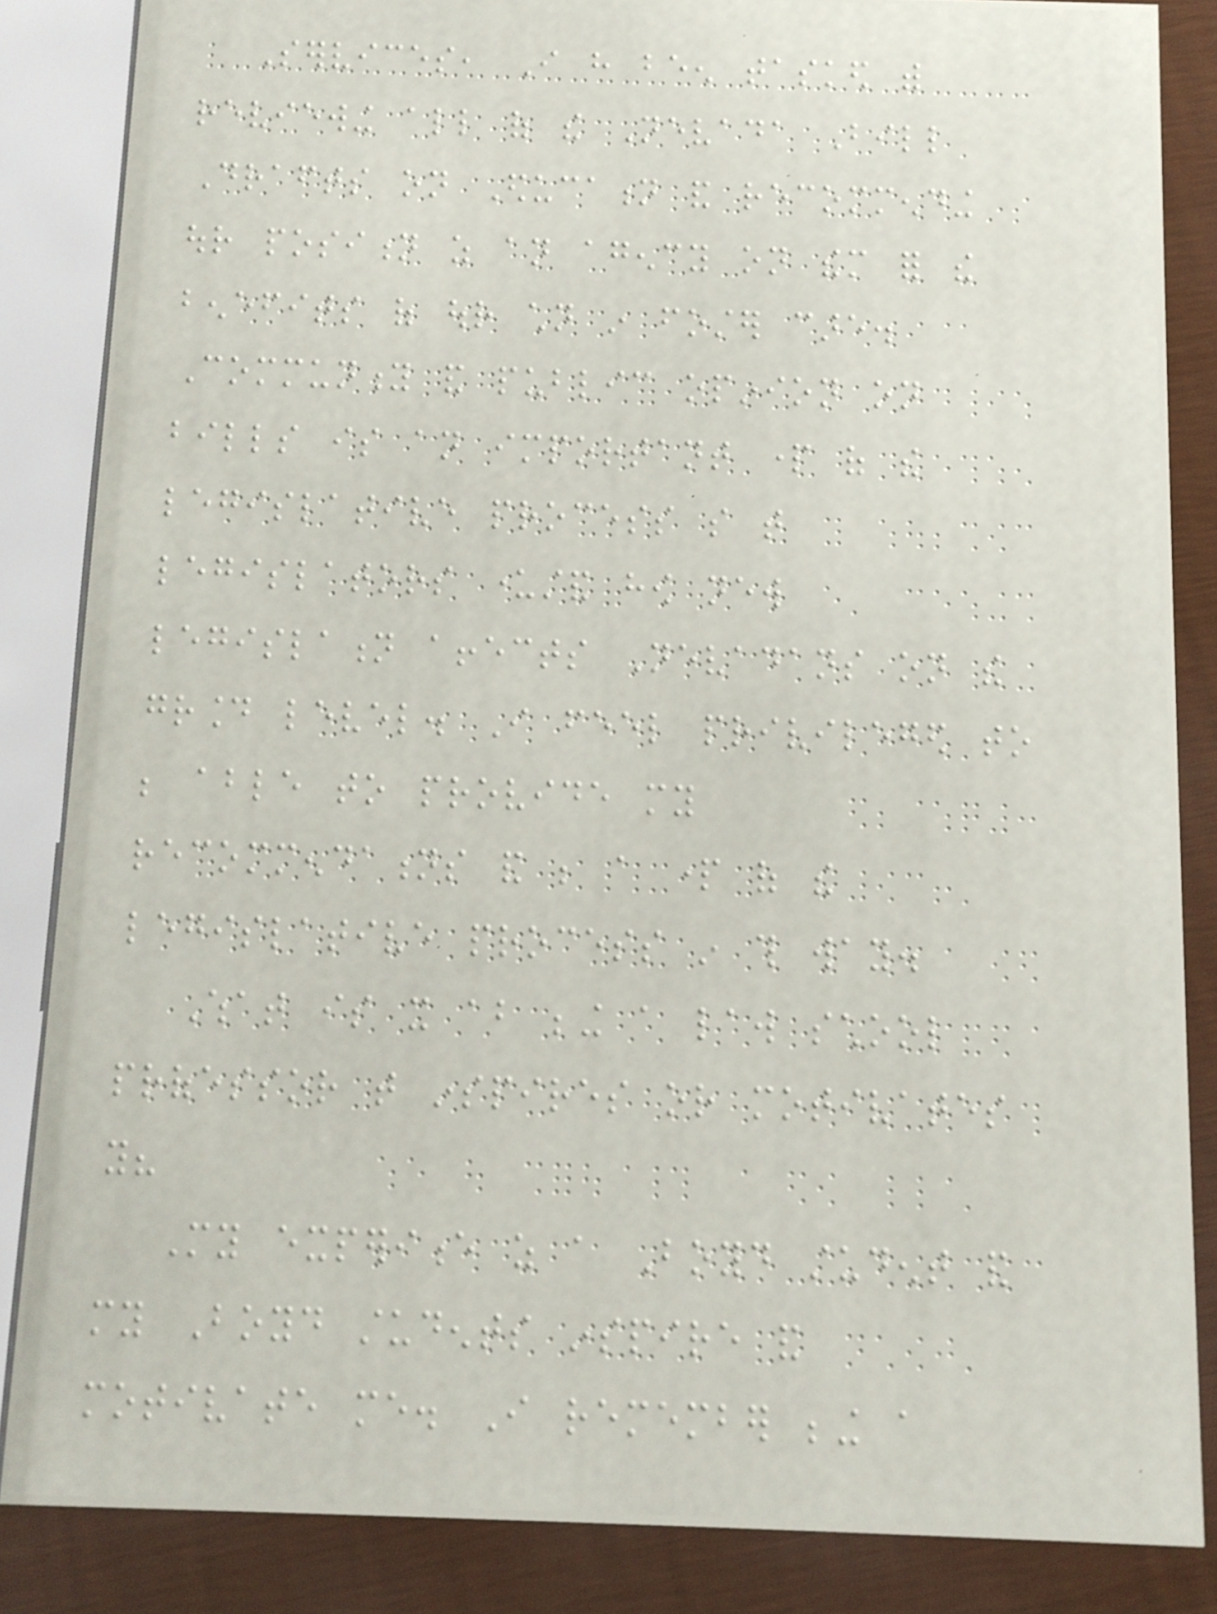Services, I have been tasked with
reviewing all of the Nevada Bill
Drafts on Education and recommending
our position as an agency on them for the
benefits of our children in foster care.
Community and public opinion on
bills is an important part of the
legislative process so that
legislators understand how new
legislation affects Nevadans on the
ground level. I feel privileged to
be able to provide my
recommendations and be a part of the
legislative process in this way.
What is it about being a law school
professor that inspires or motivates
you?
My experience as a Boyd student and
my Boyd students inspire and
motivate me. I remember being a
